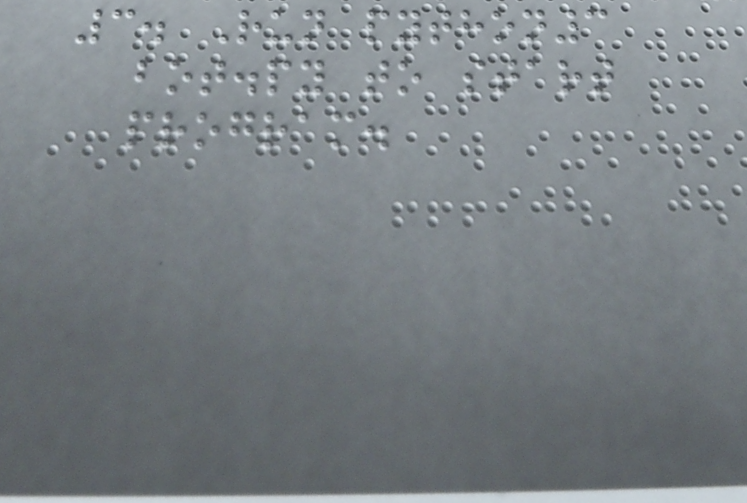3. Run python3
bot.py to start
program.
